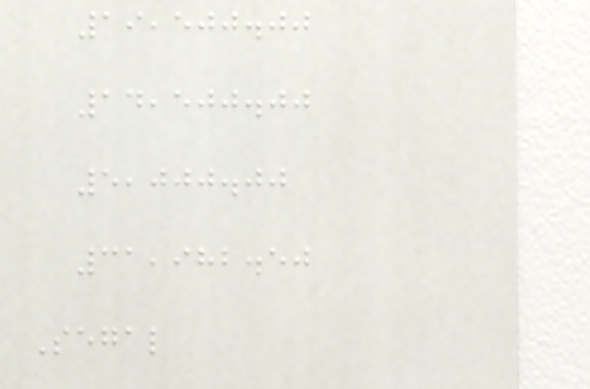19,500.00
14,500.00
5,000.00
31,982.50
Segal
